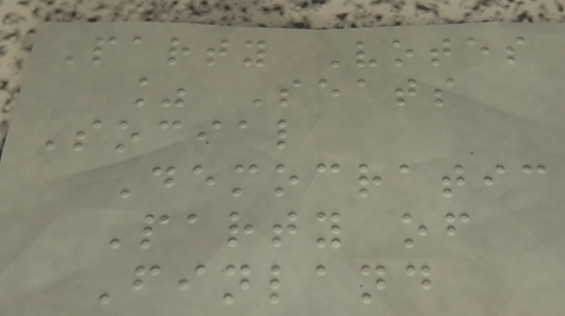Party Votes
% Seats
Social
Democratic
Party of
Finland
